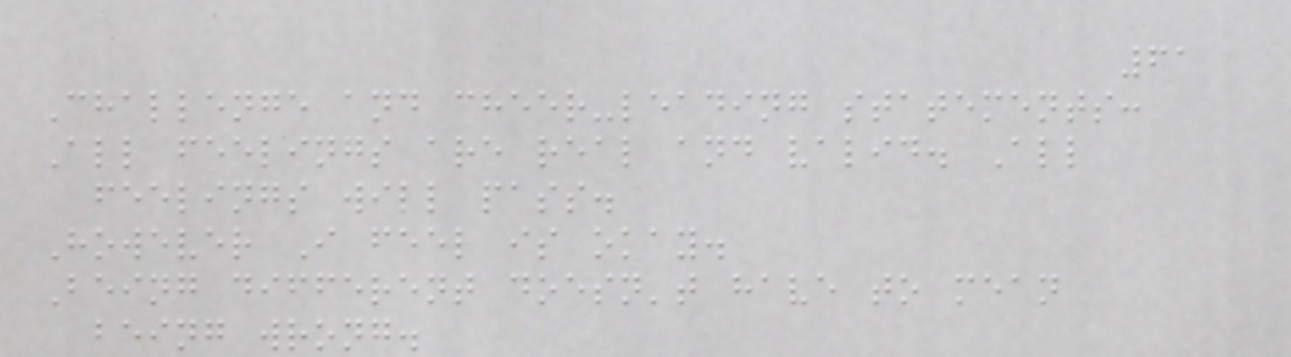61
Challenge and cheer-leading statements:
All feelings are real and valid. All
feelings will pass.
However I feel is okay.
Being different doesn't have to mean
being wrong.
